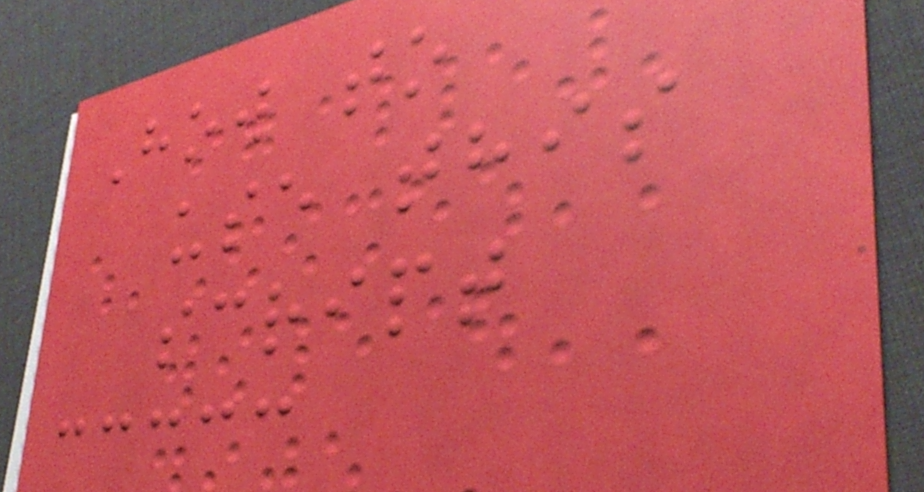How to
use this
script
